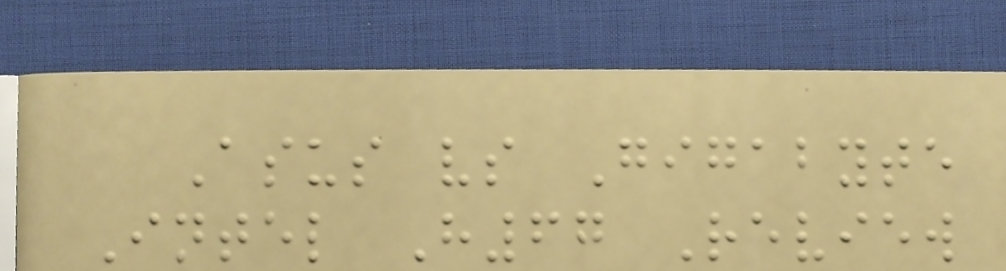Asus vs Gigabyte
Intel H67 Review
